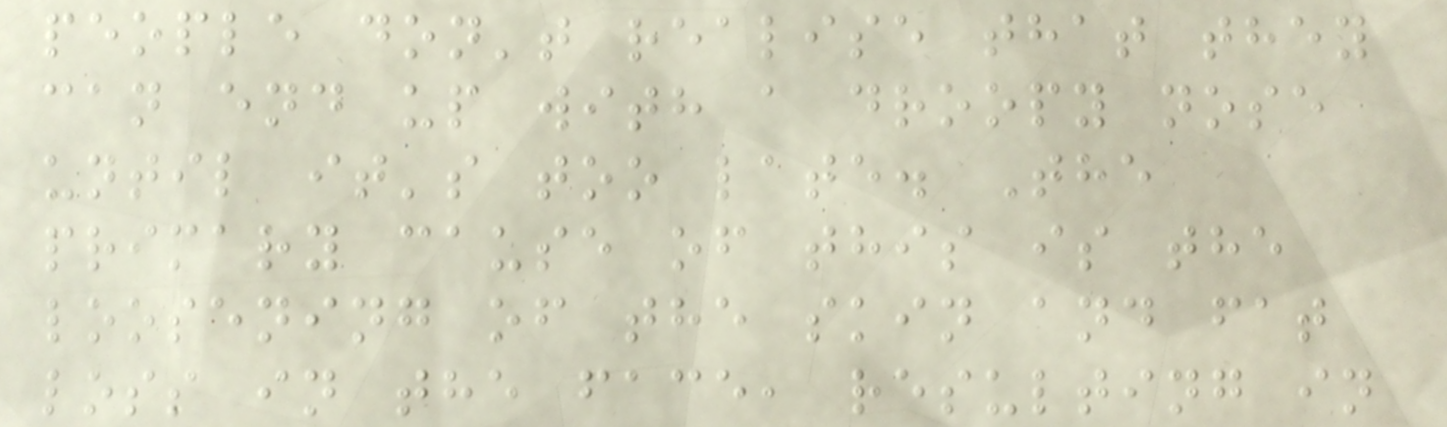people don't realise that they
can end up with a droopy nose
until it's too late. The
primary cause of this is the
loosening of the skin and fat
loss in the face, resulting in
